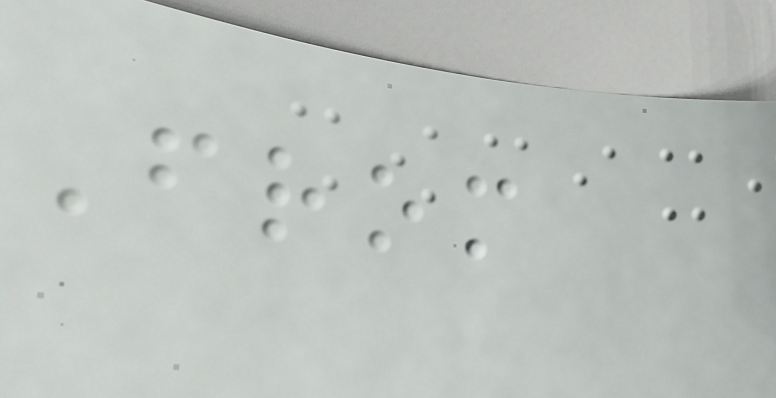From
